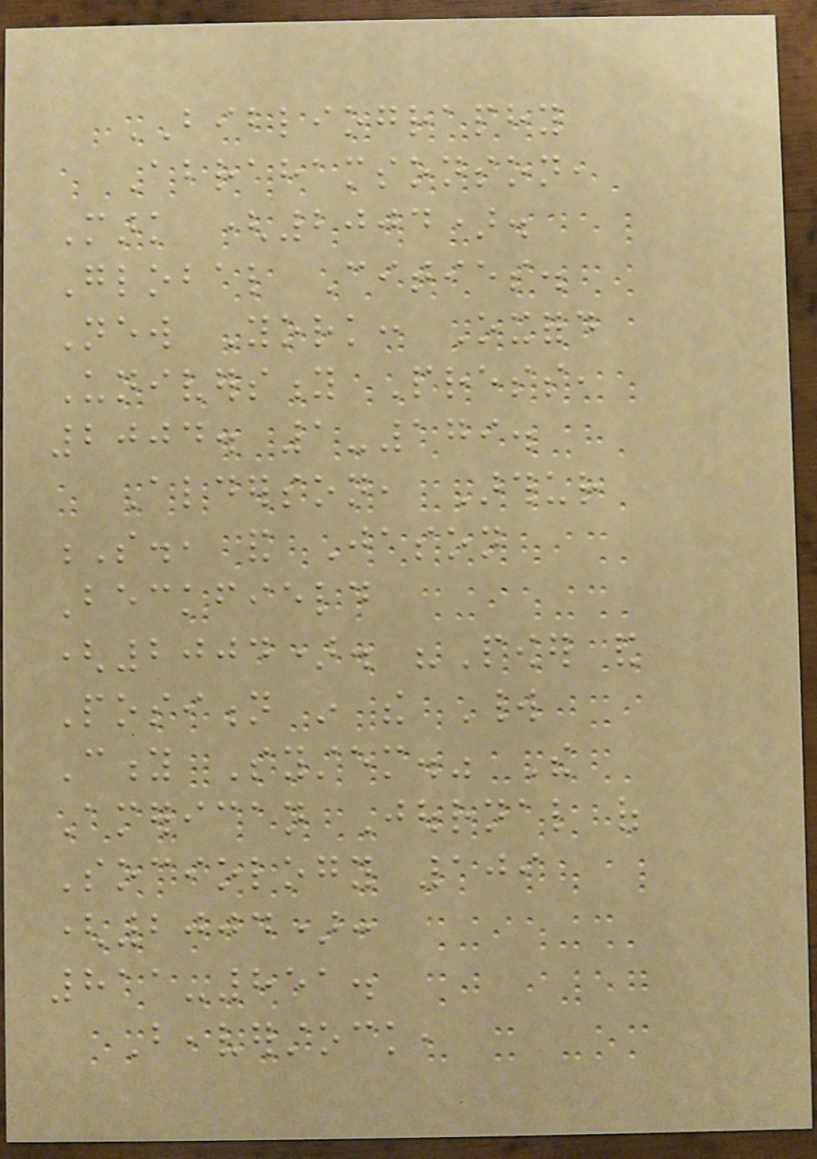BIBLIOGRAPHY
Abrahamsonson,
Mark (2004).
Global Cities.
New York: Oxford
University Press,
2004. 1-179.
Alderson, Arthur
S., and Jason
Beckfield
(2004). "Power and
Position in the World
City System." The
American Journal of
Sociology 109
(2004):
811-851.
Beaverstock,
